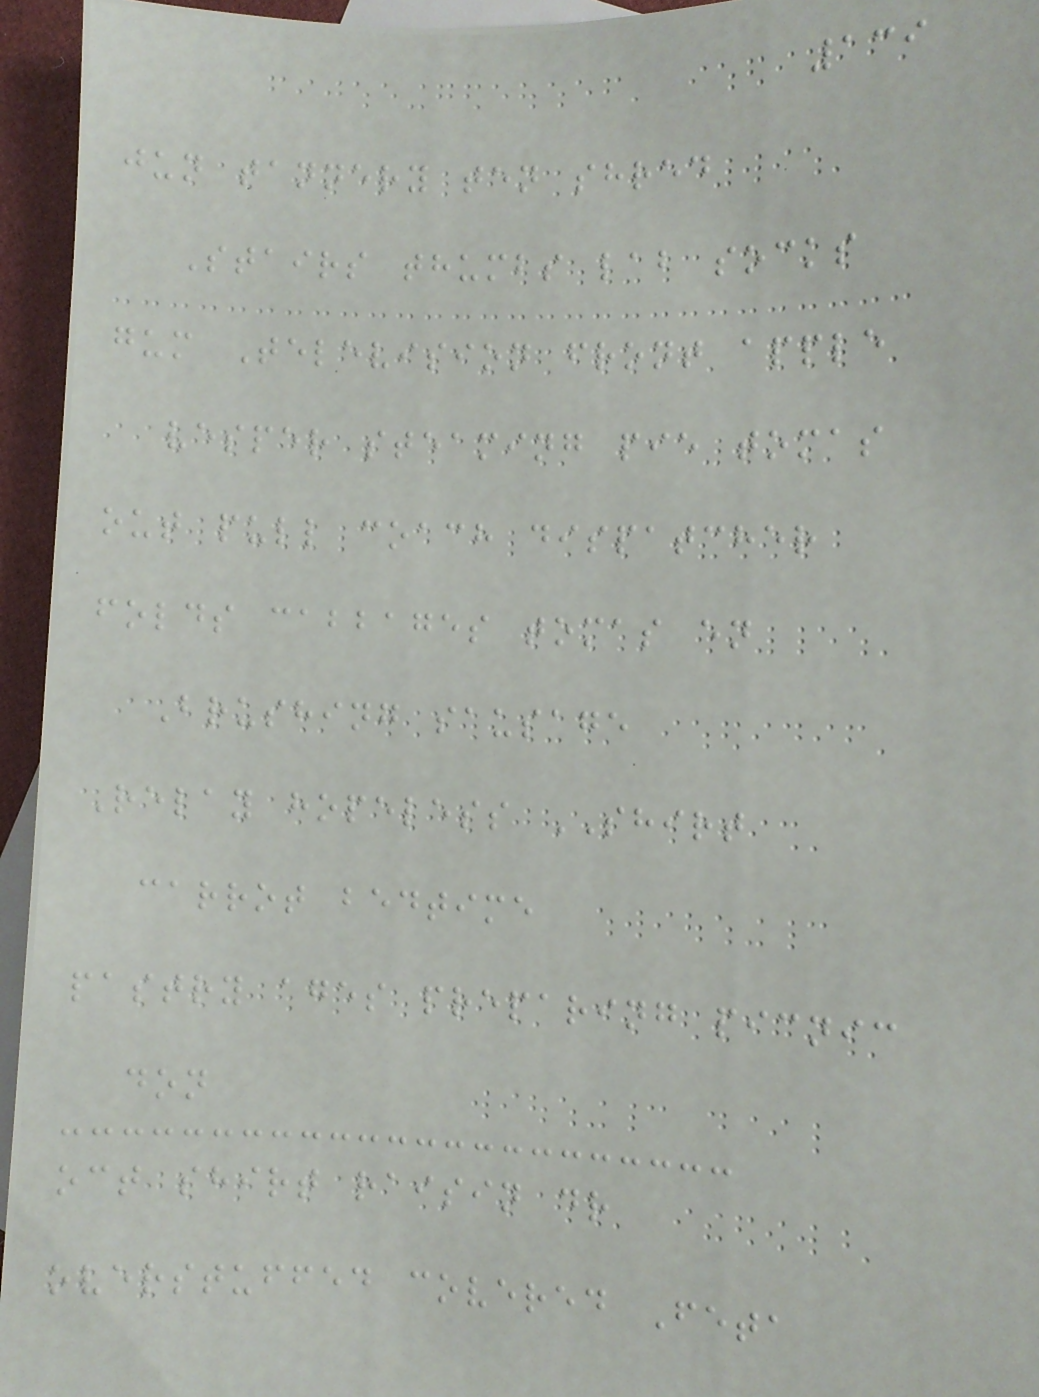139
jun tannery ten shred
Stairs thumbs lab socks
gum Television front apple
vesper steaming pie tomas
out pull coach dispatcher
folds cabbages tomas en
Brushing sausage
Relay hopeless SHIRT
carrot bedtime
pastry ages preparing picnic
don
oct shirt raisin dr
overstuffed covered Feta
